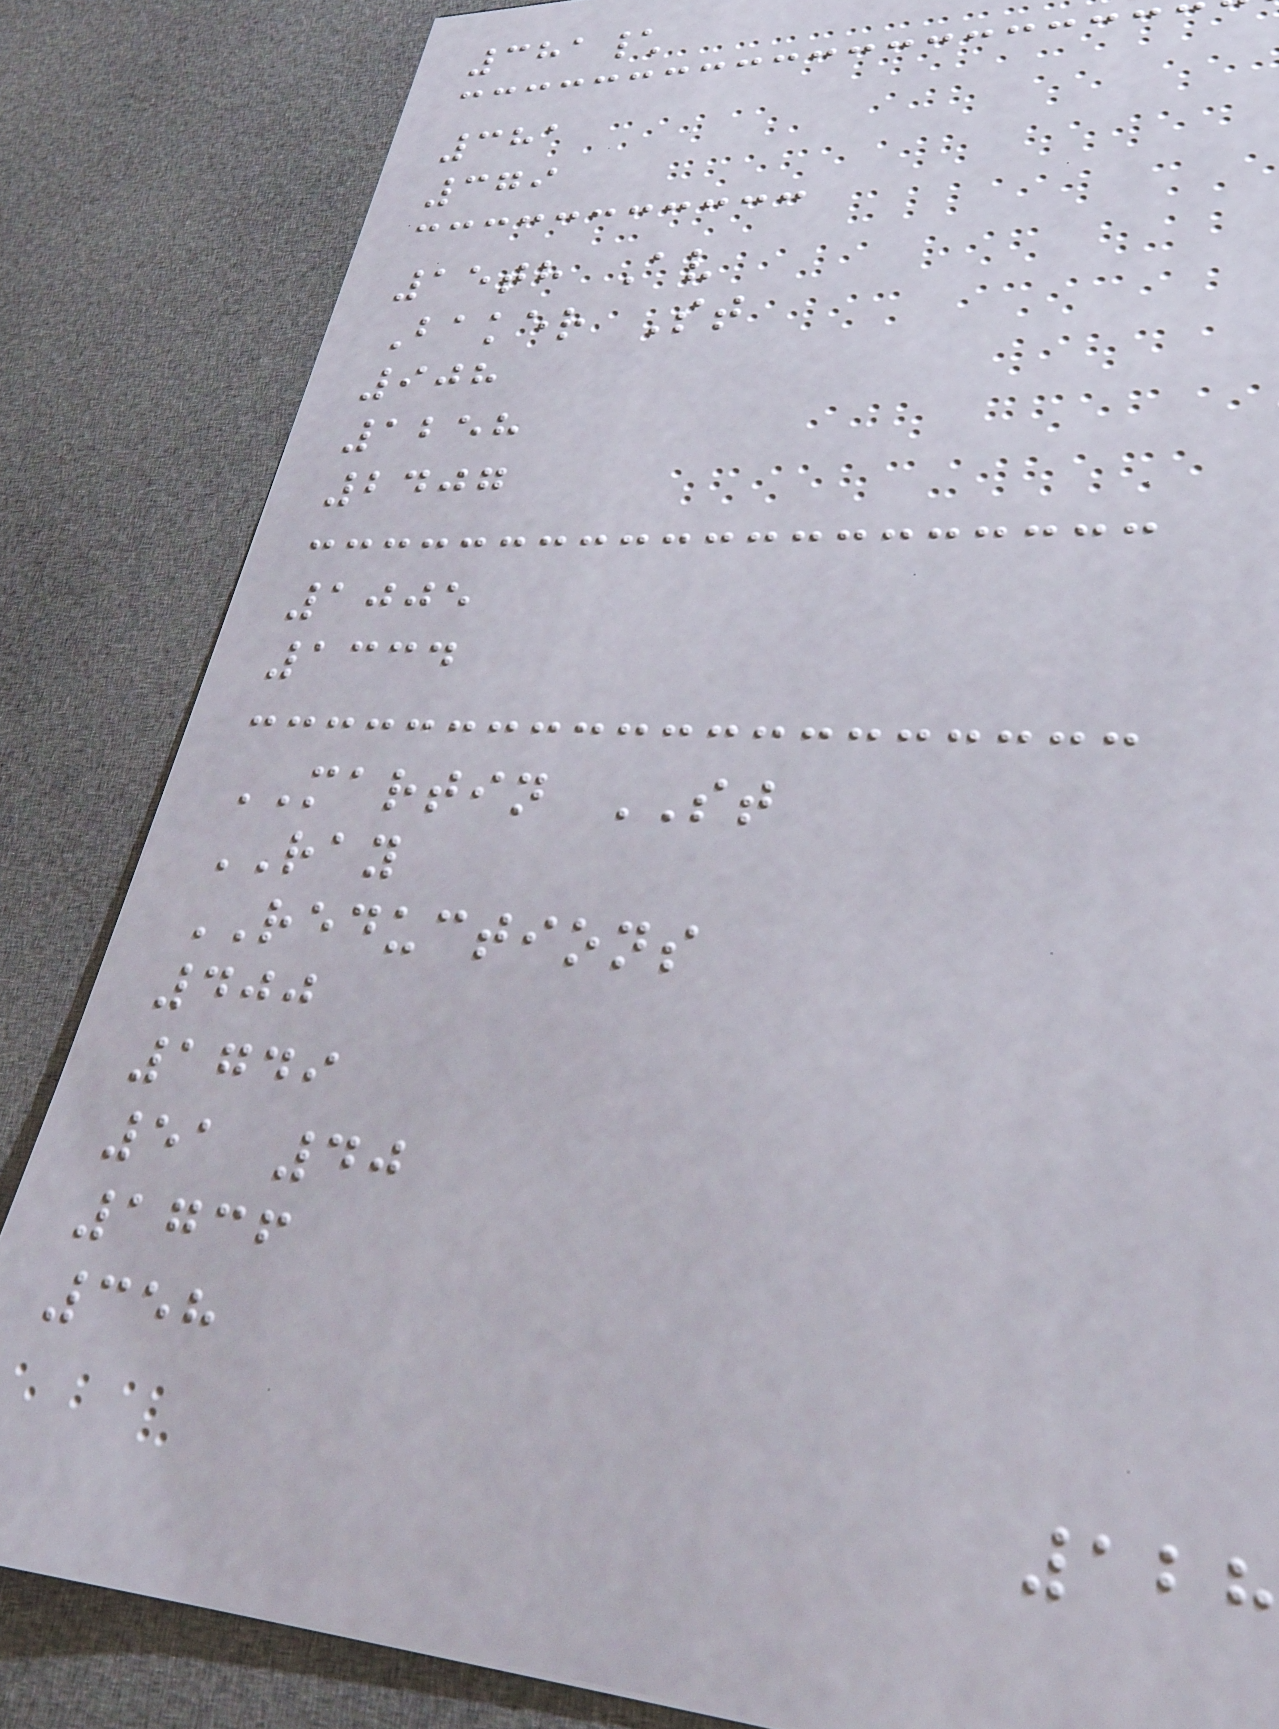381\
381
379
15th Av
Baker St
908
1258
2407
1005
1334
MARTIN ST
RAY
REDUCTIONS
400
1749
51 40
1736
358
128
